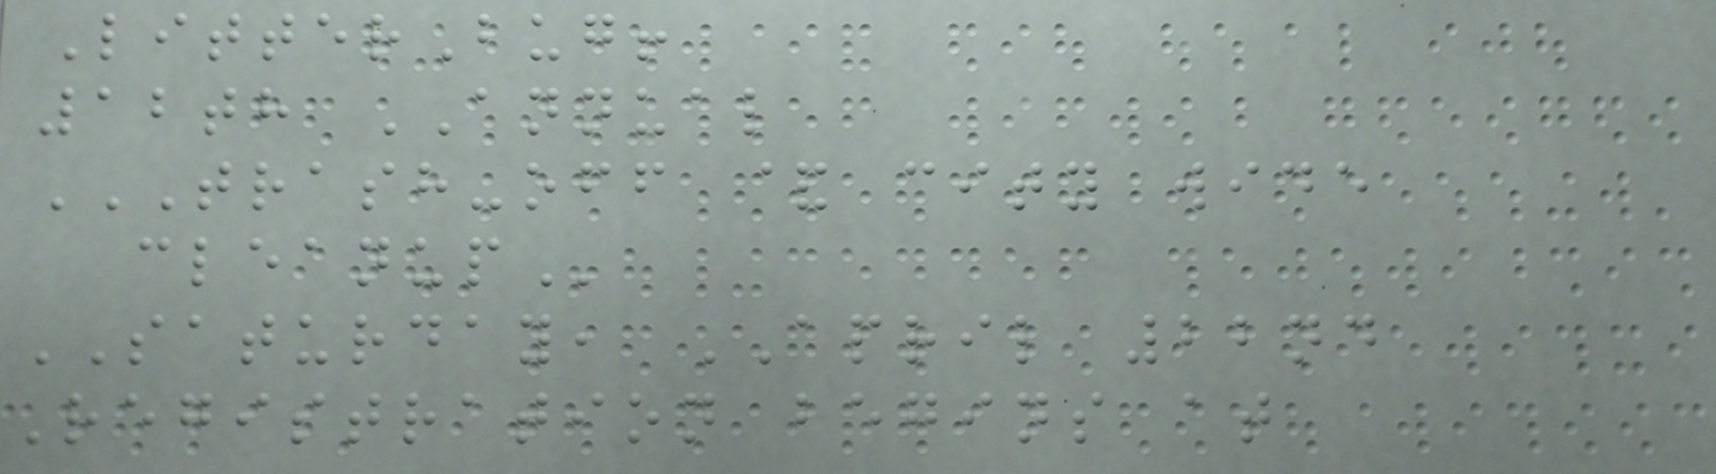LitterBug!
12th ANNUAL
TRASH-OFF & CITY WIDE
CLEANUP
SATURDAY, APRIL 22nd
Registration begins at
